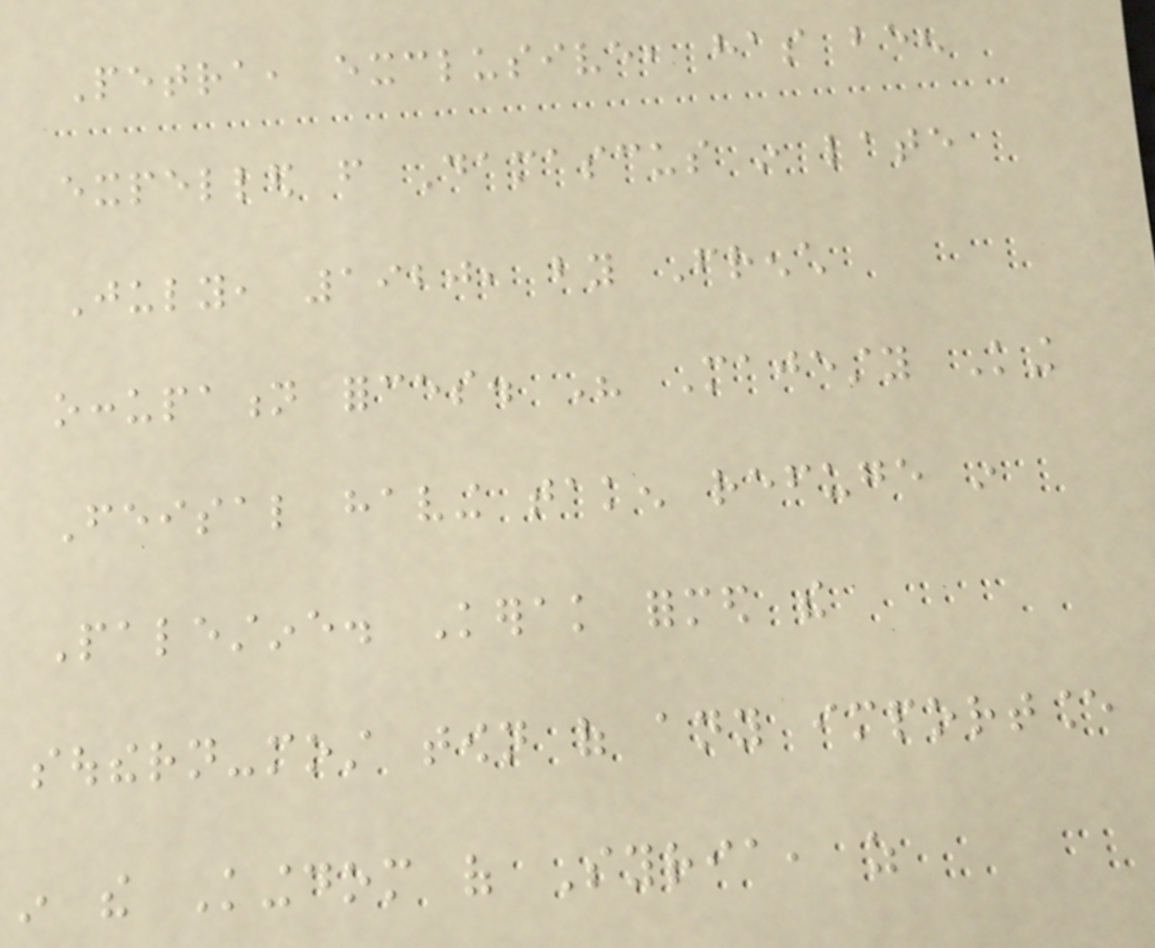Petra, exclusive, has been
expelled from Damascus in late
July, 1920, by French
occupation forces. His Majesty King
Feisal having taken refuge in
Palestine. Kerak formed the
southern-most town of any importance
in the Kingdom of Syria, as
